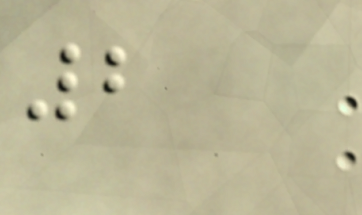2
